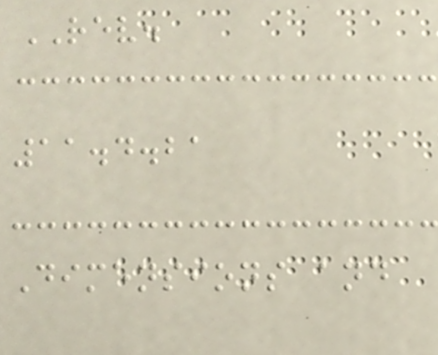REV.
11.4.21
Dimensions and
